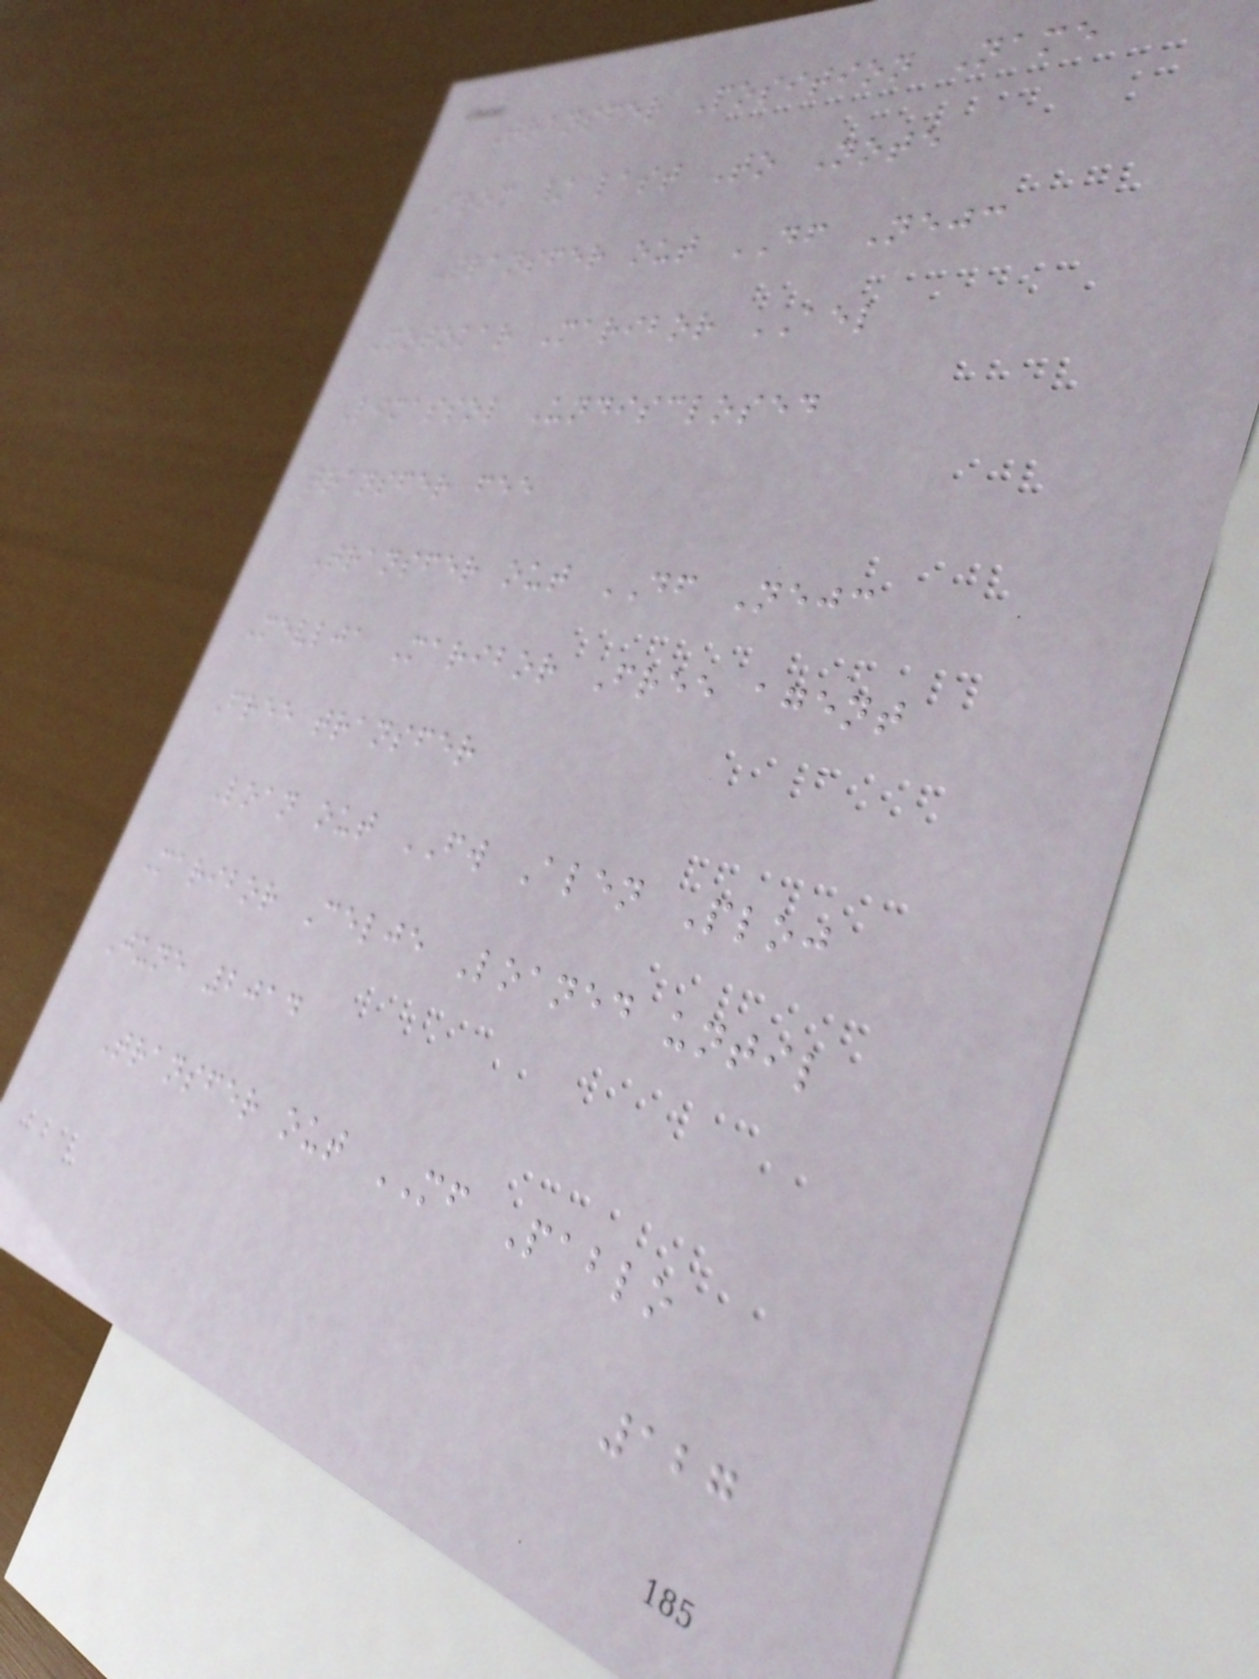Transfer Position Name
From / last To Note
Transfer out DF Nejc
Potokar Maribor AEL
Limassol Undisclosed
transfer fee
Transfer out DF Nejc
Mevlja Maribor Free agent
Free transfer
Loan out FW Alen Ploj
Maribor Celje Loaned until
June 2014
Transfer out MF Pablo
127
